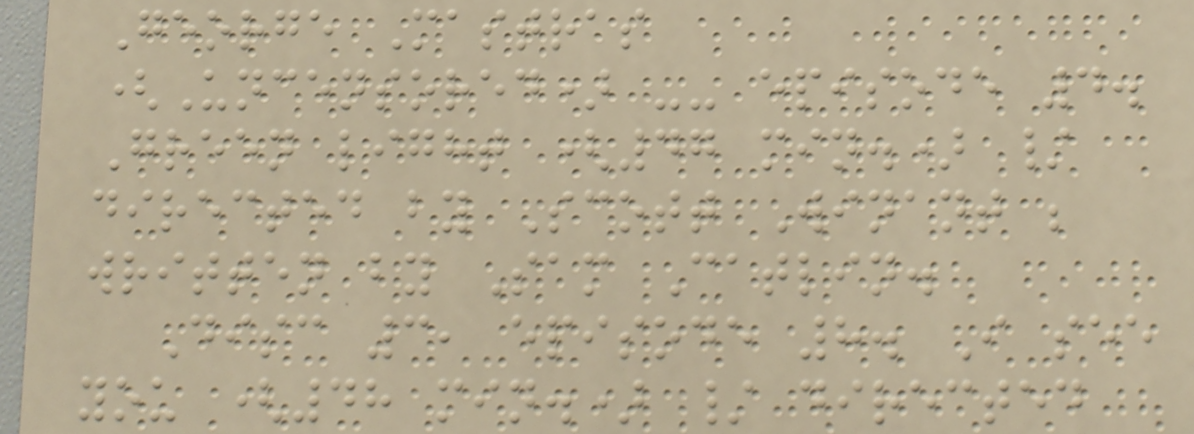George Mastras
(Uncensored) -- episode 4.
Green light (47 min.) /
directed by Scott Winant ;
written by Sam Catlin.
Disc 3, episode 8. I see
you (48 min.) / directed
